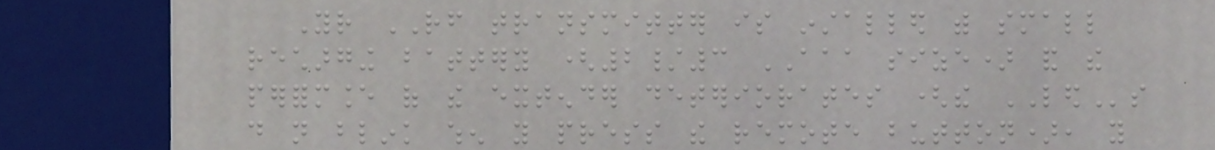Your RF transmitter is installed with small
recharging battery (2/3 AAA size) and the
performance of the extender deteriorates (the LEDs
do not blink when you press the remote button), you
